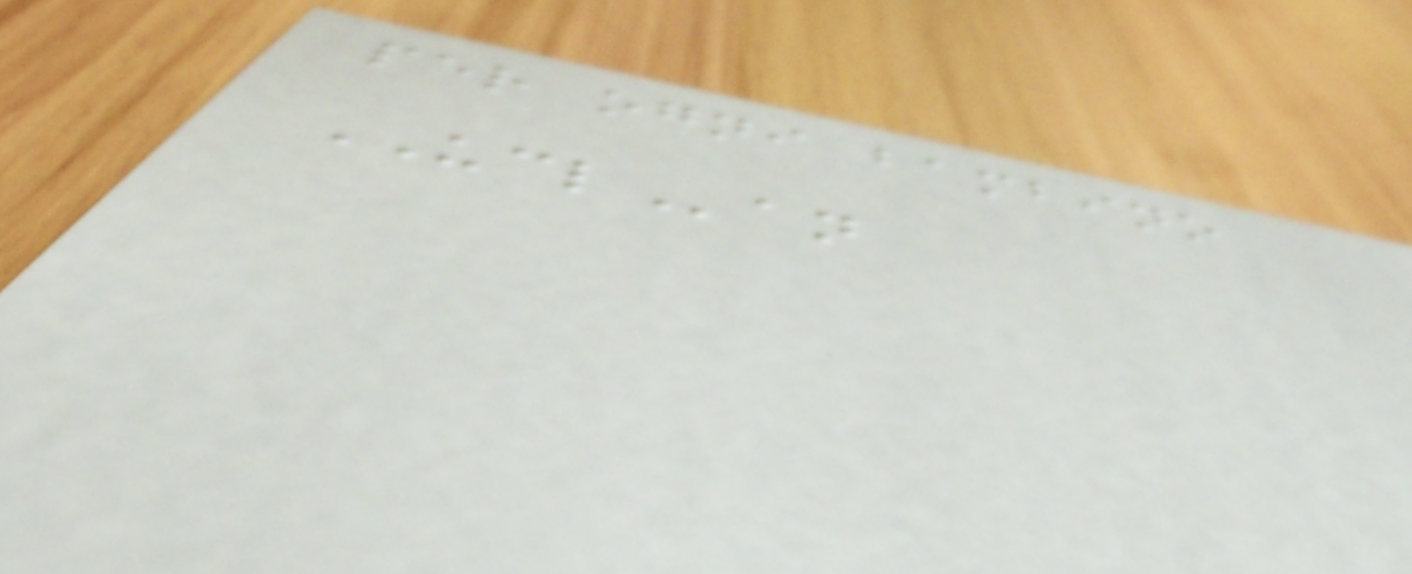per ogni bambino
UCLan
